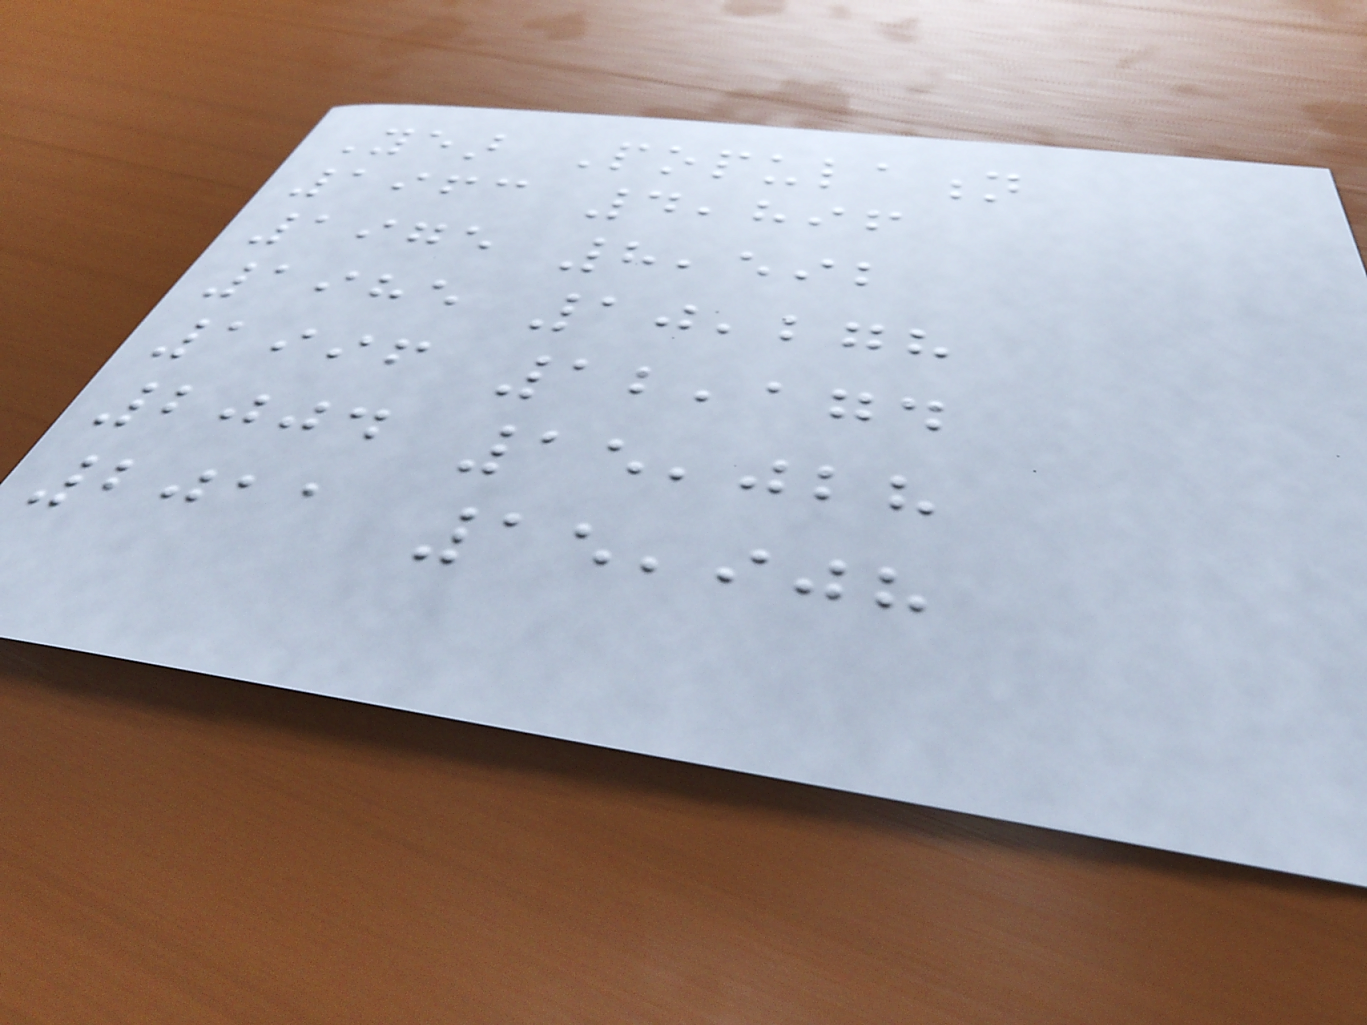Year Population
1963 4,896
1975 8,592
1985 10,278
1996 12,174
2004 15,028
2011 15,908
